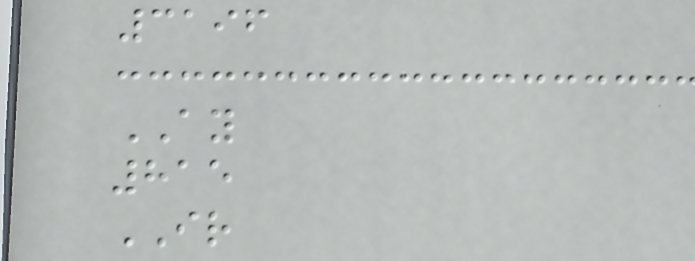3196
AY
815
IR
